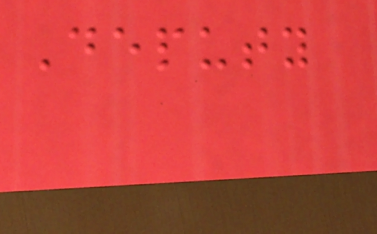Deputy
